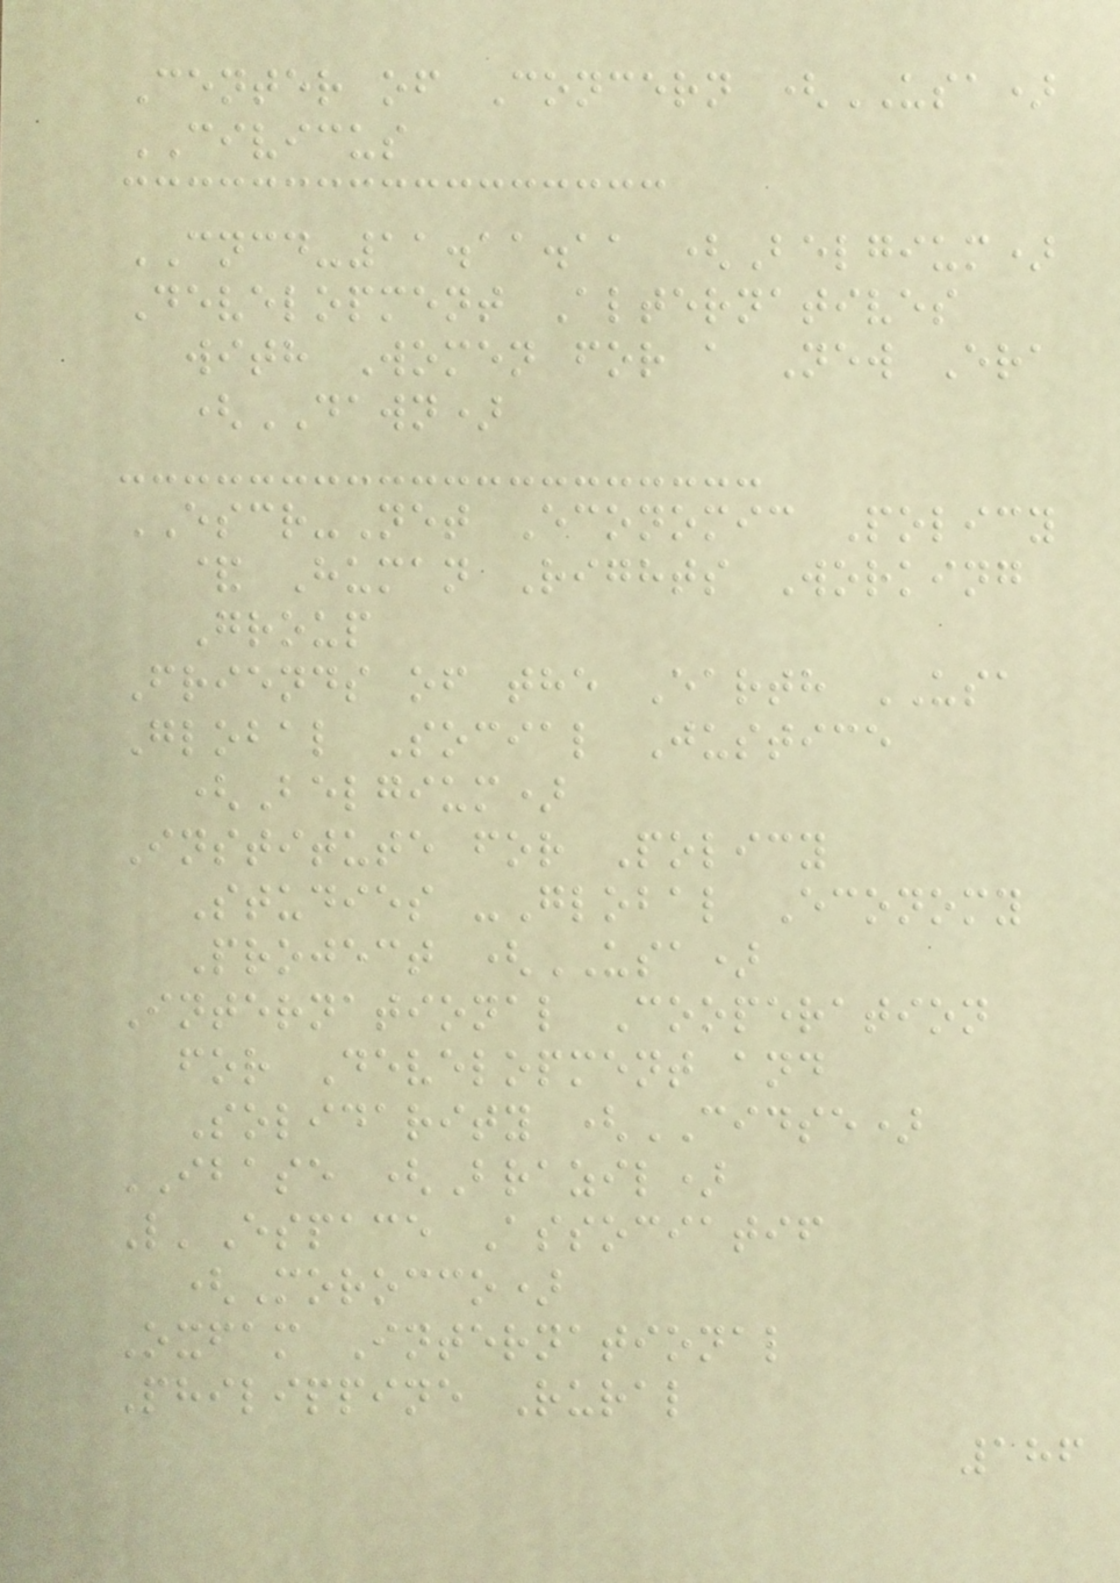Center of Concern (USA)
CIVICUS
CNCD-11.11.11 (Belgium)
Development Alternatives
with Women for a New Era
(DAWN)
ESCR-Net Economic Policy
& Human Rights Working
Group
Friends of the Earth USA
Global Social Justice
(Belgium)
Institute for Policy
Studies -Global Economy
Project (USA)
International Cooperation
for Development and
Solidarity (CIDSE)
IBASE (Brazil)
L'Espace Associatif
(Morocco)
Oxfam International
Philippine Rural
186
